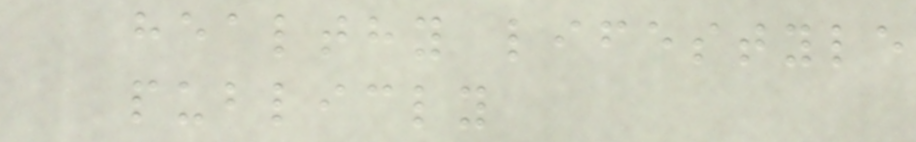healthy lifestyle
publicly
